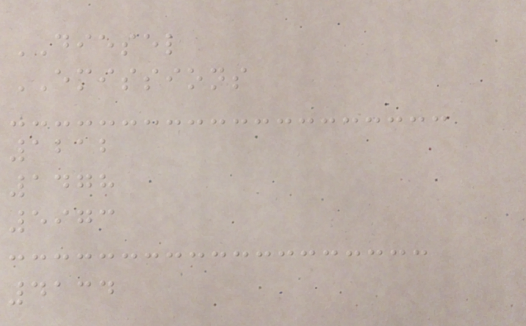DIESEL
EMISSIONS
1212
1478
5973
4134
